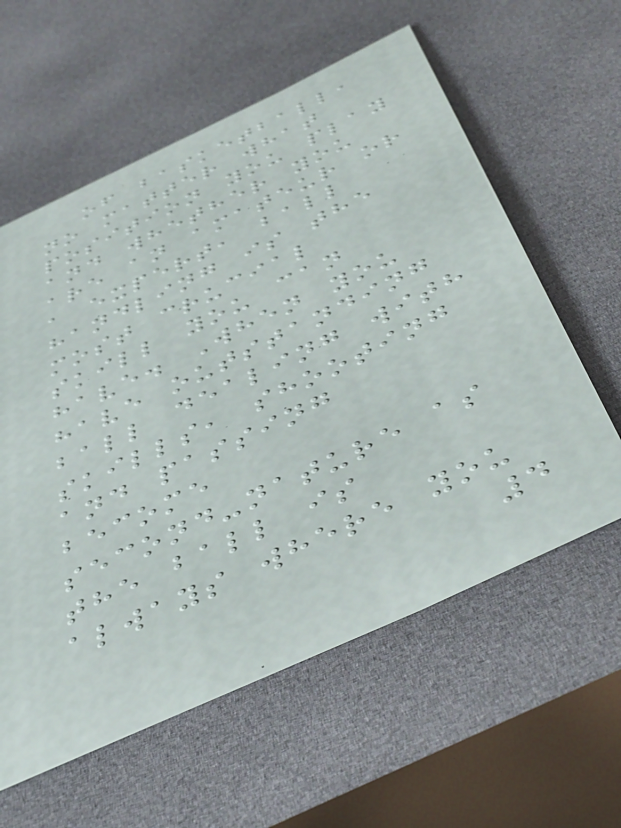of basketball,
no matter what
position you play
and whether you
are an amateur or
a expert, ball
handling is the
most crucial
skill you can
have. When you
have outstanding
ball dealing with
skills, shooting
and passing
become
second-nature as
the ball is
always where you
4
